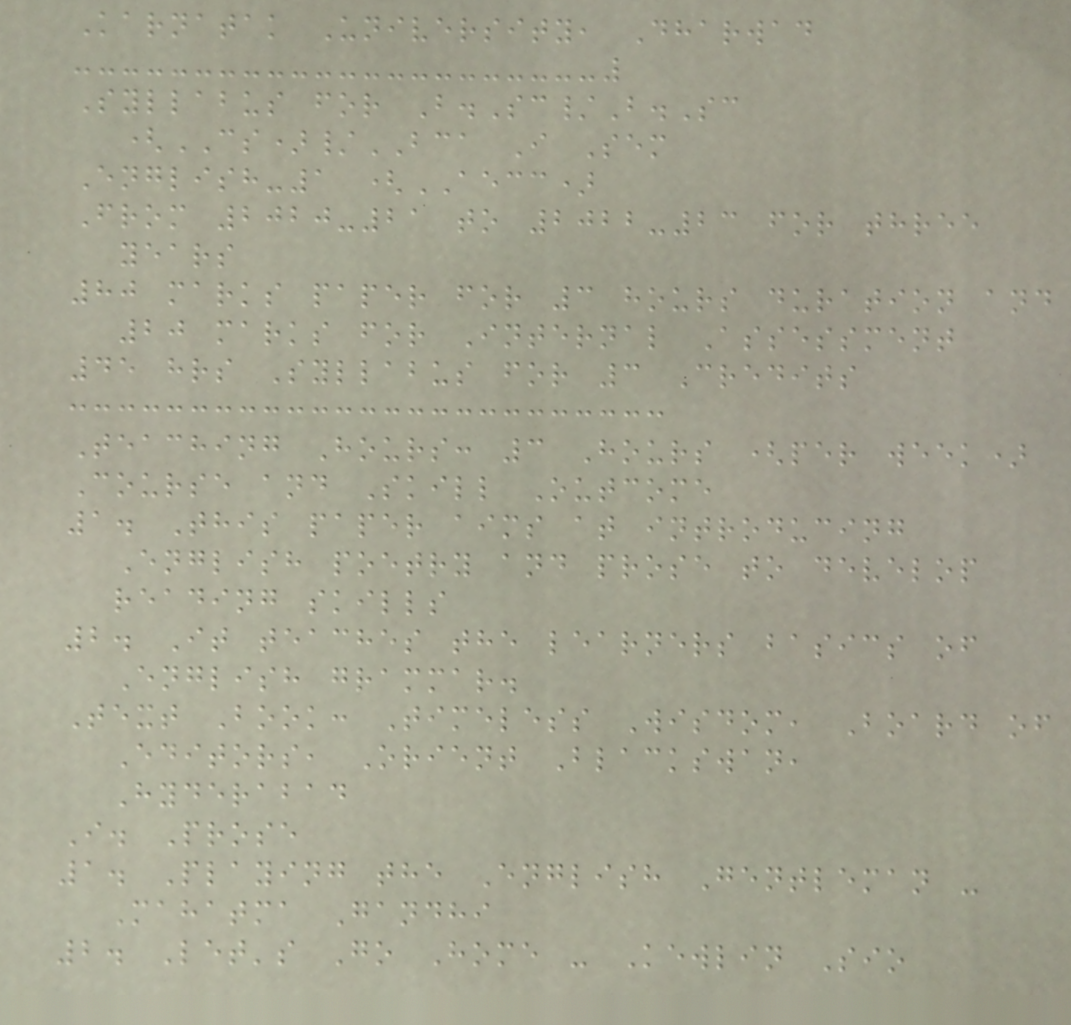Karnatak University, Dharwad
Syllabus for B.Sc/B.Sc
(CS)/BCA I Sem
English-1 (AECC)
From 2020-21 to 2022-23 for three
years
80 marks paper for 3 hours duration and
20 marks for Internal Assessment
45 hrs Syllabus for 3 Credits
Teaching Hours: 3 Hours (per week)
Course and Skill Outcome
1. This paper aims at introducing
English poetry and prose to develop
reading skills
2. It teaches the learners basics of
English grammar.
Text Book: Timeless Wisdom, Board of
Editors, Orient Blackswan,
Hyderabad
I. Prose
1. Playing the English Gentleman -
Mahatma Gandhi
2. Let's Go Home - Kewlin Sio
